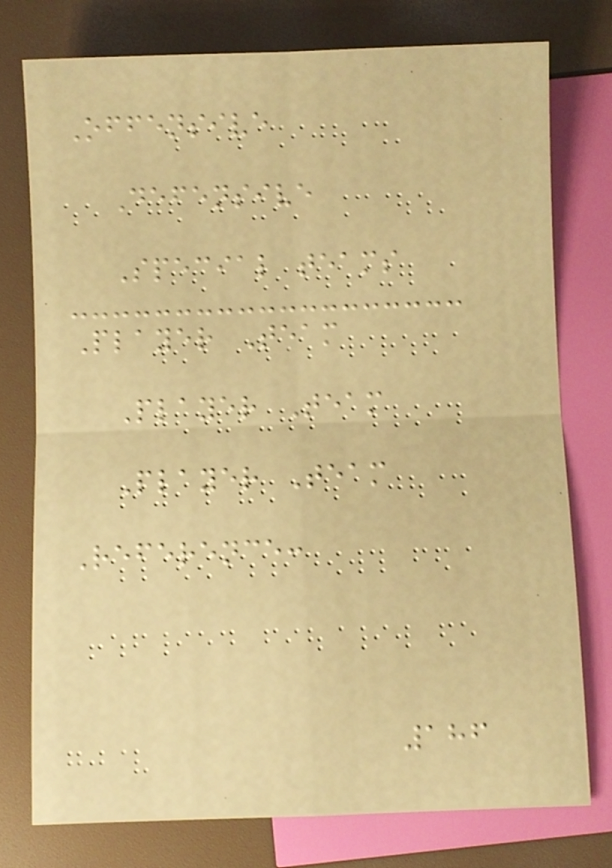Offensive
Defensive
Special teams
Player Team
Player Team
Player Team
Reference:
186
